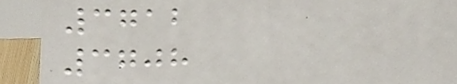3712
3708
